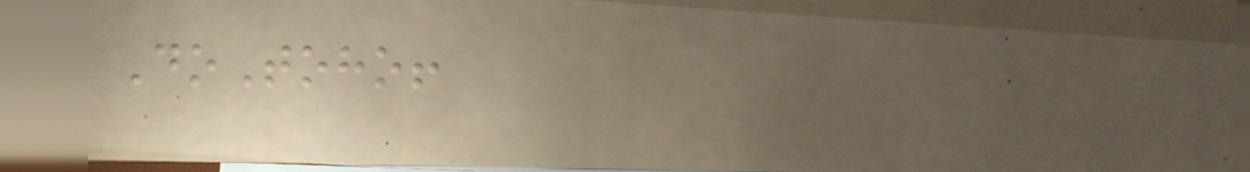DoToho!
